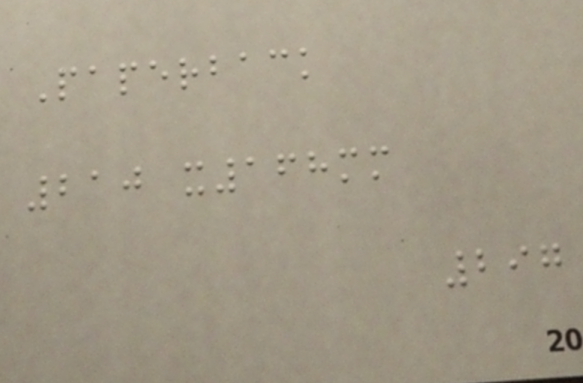Paperback
210 x168mm
297
